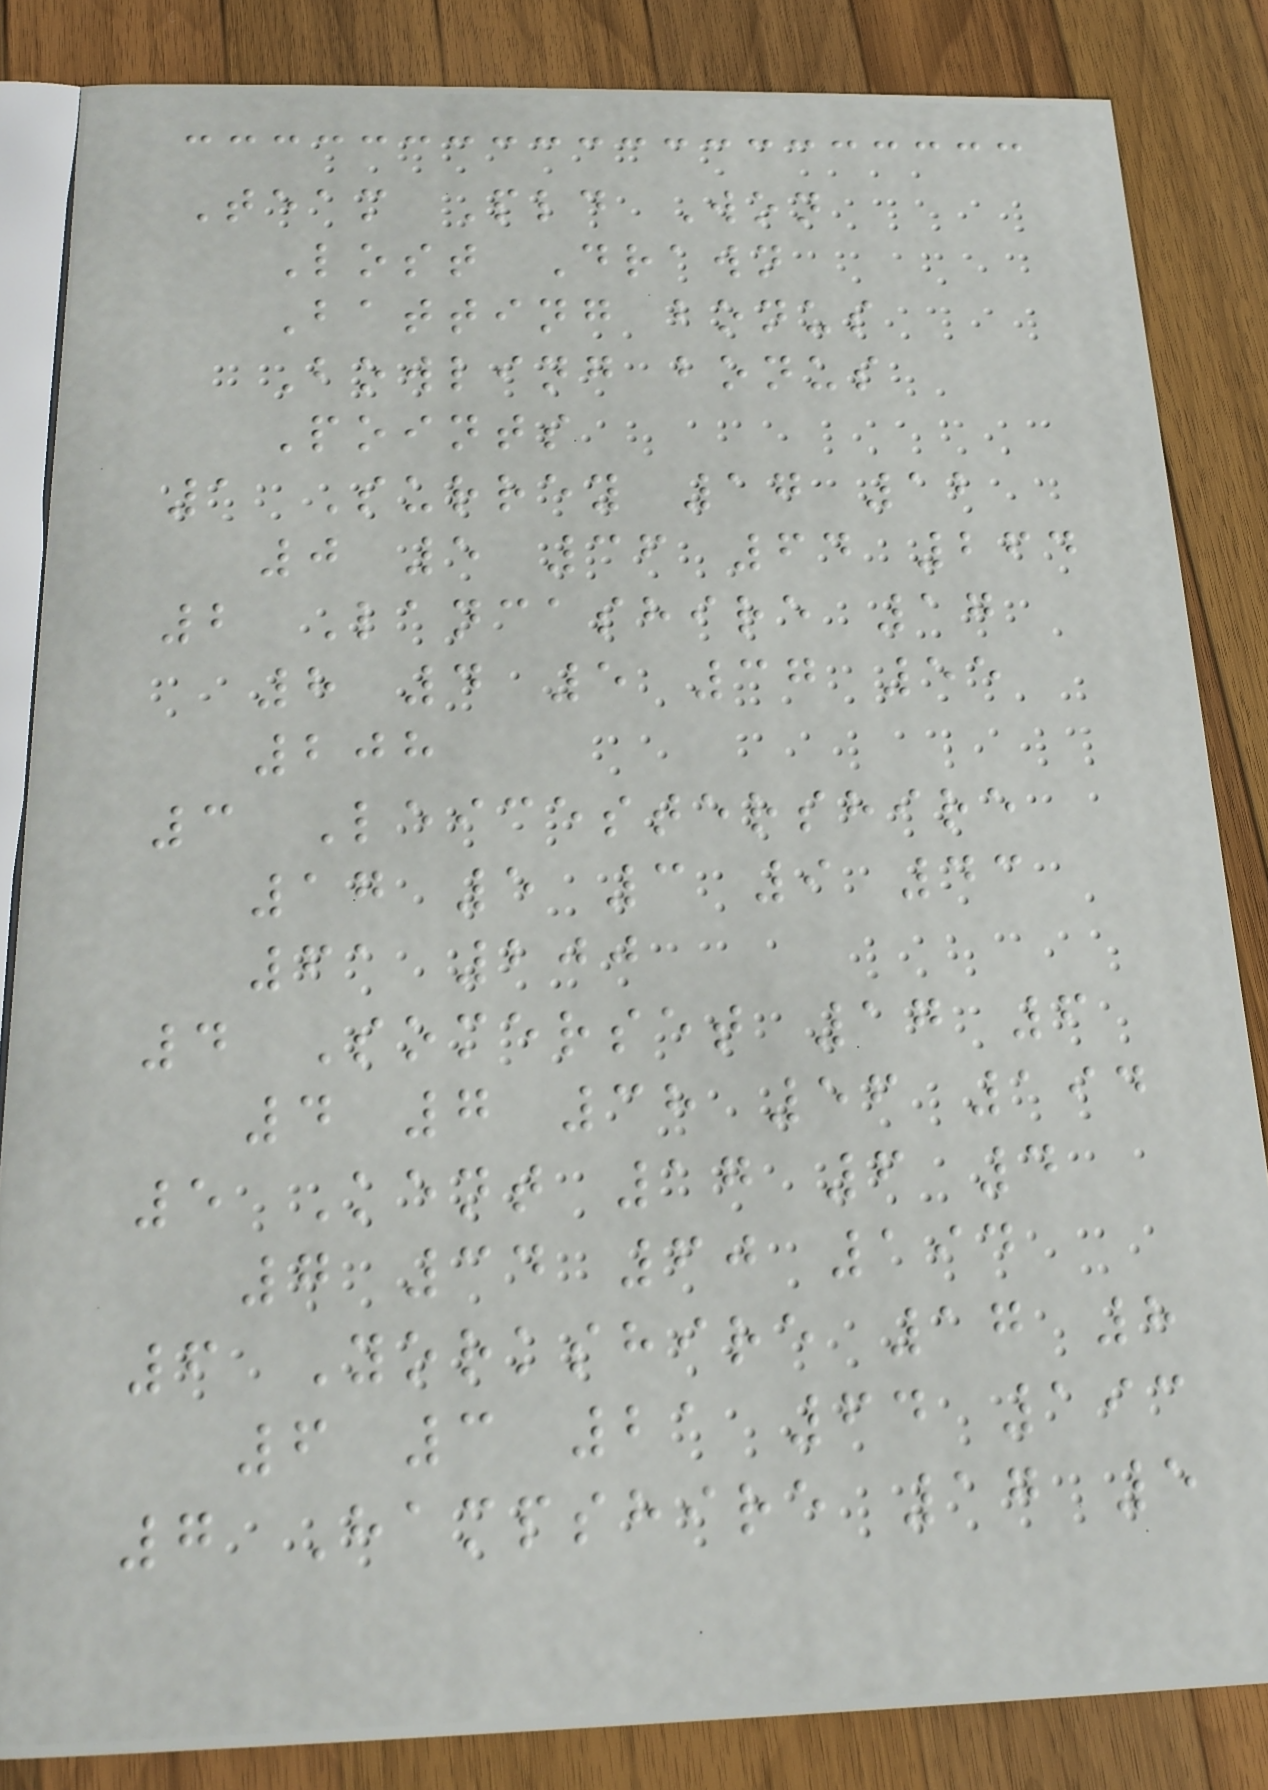Team Pld Won
Lost Drawn
Batting bonus
Bowling bonus
Points
1 Surrey 17 12
0 5 36 64 264
2 Lancashire 17
8 4 5 37 55
208
3 Leicestershire
17 5 3 9 43
61 200
4 Somerset 17 6
4 7 38 56 194
5 Kent 17 6 4
7 34 60 194
6 Yorkshire 17 8
6 3 21 64 193
7 Hampshire 17 5
